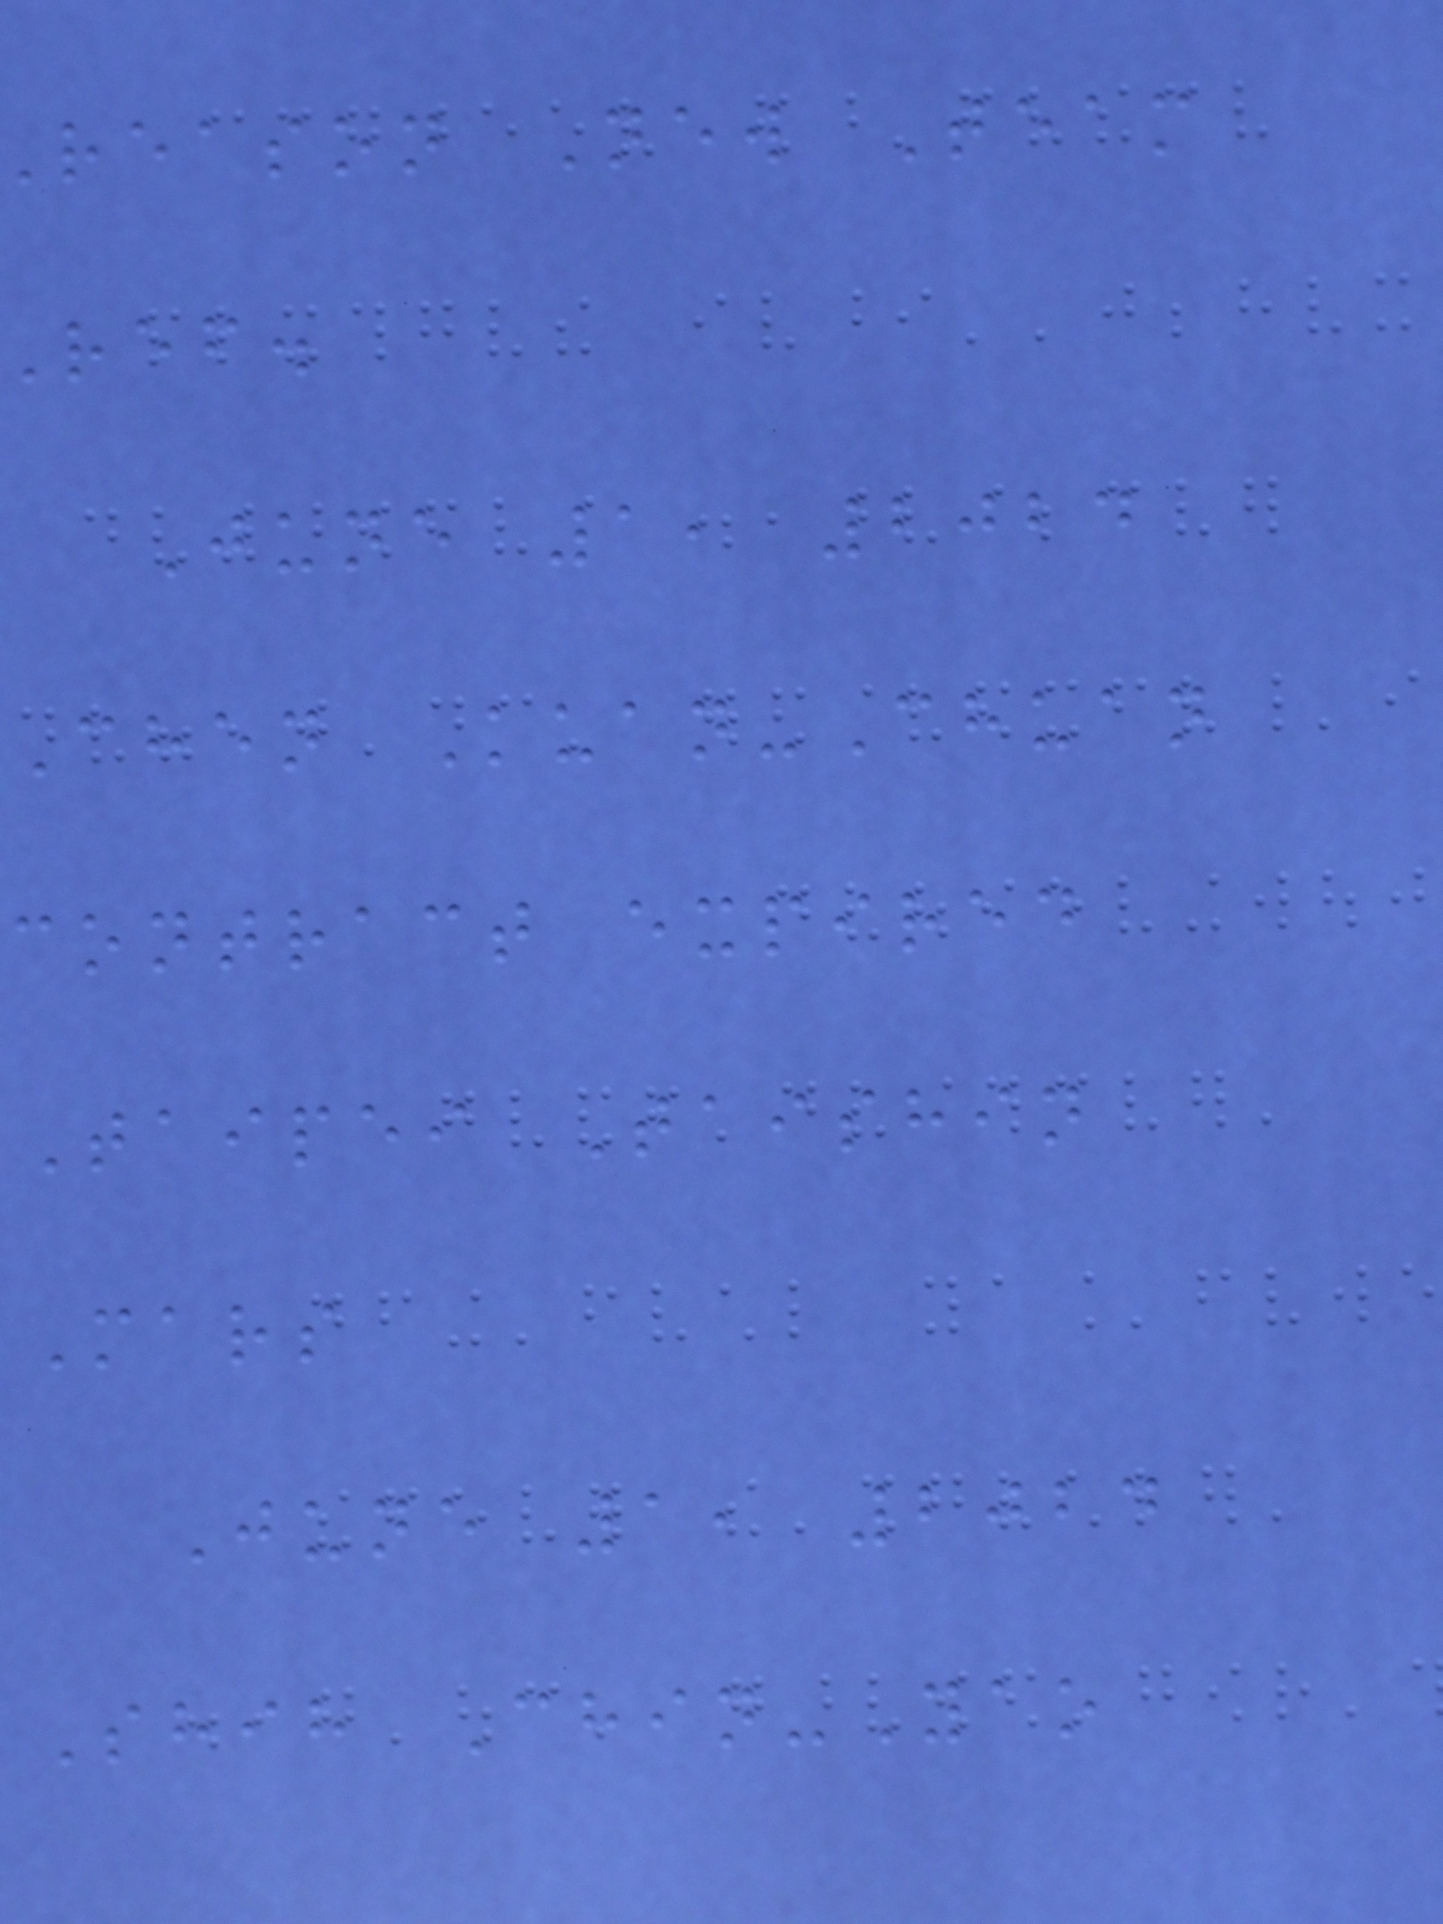reason New Team
ref.
June 1, 2024
Chen Kuan-Chuan
contract expired
Taipei Taishin
Mars
June 1, 2024
Shih Chin-Yao
